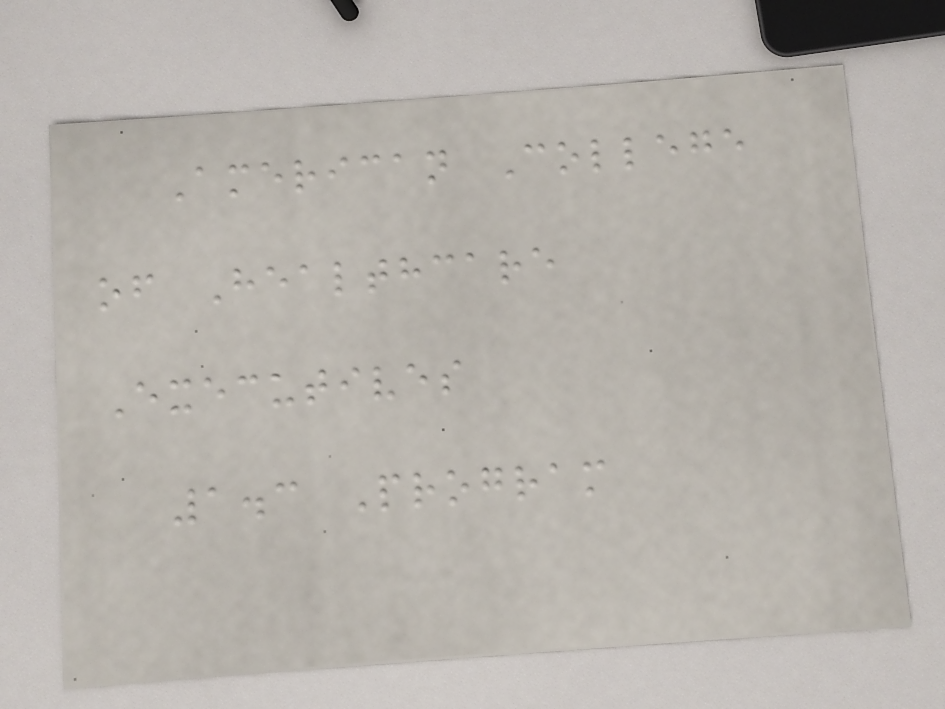American College
of Healthcare
Executives
1.3 Program
